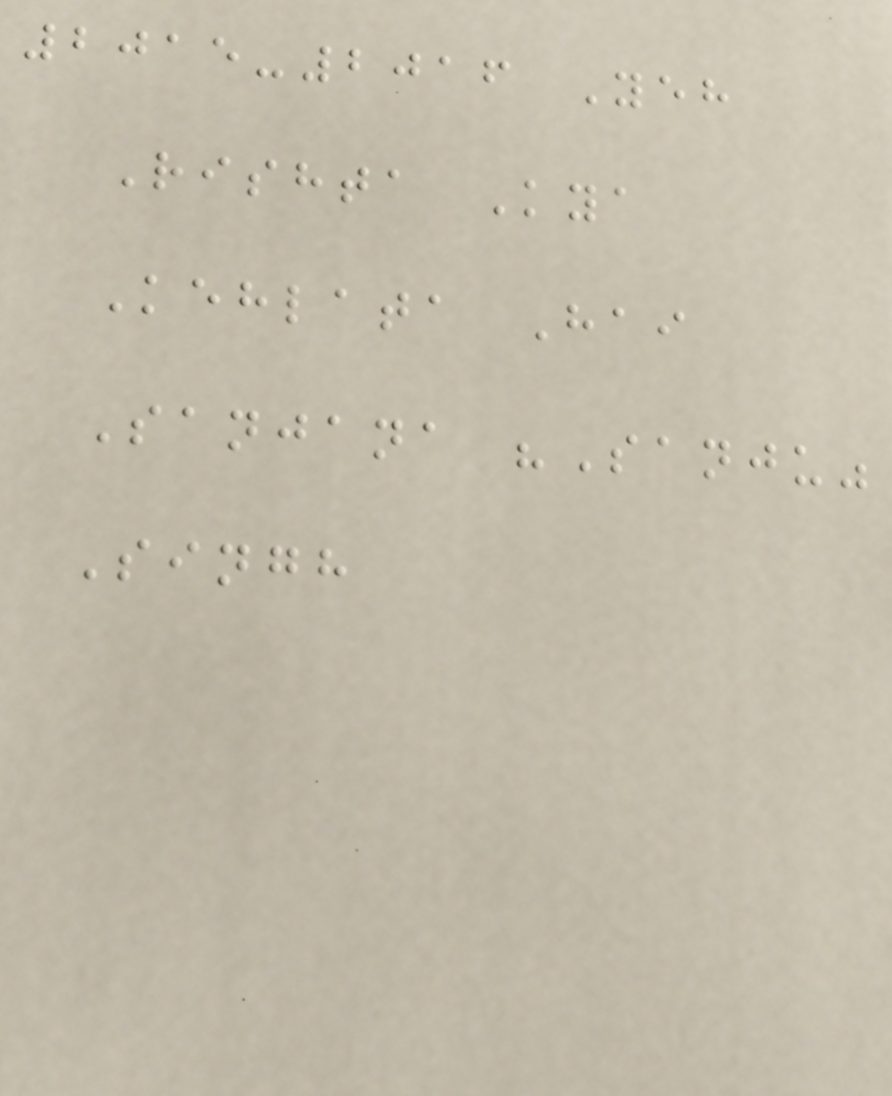2015-2016 Yeh
Rishta Kya
Kehlata Hai
Sanjana "Sanju"
Singh
